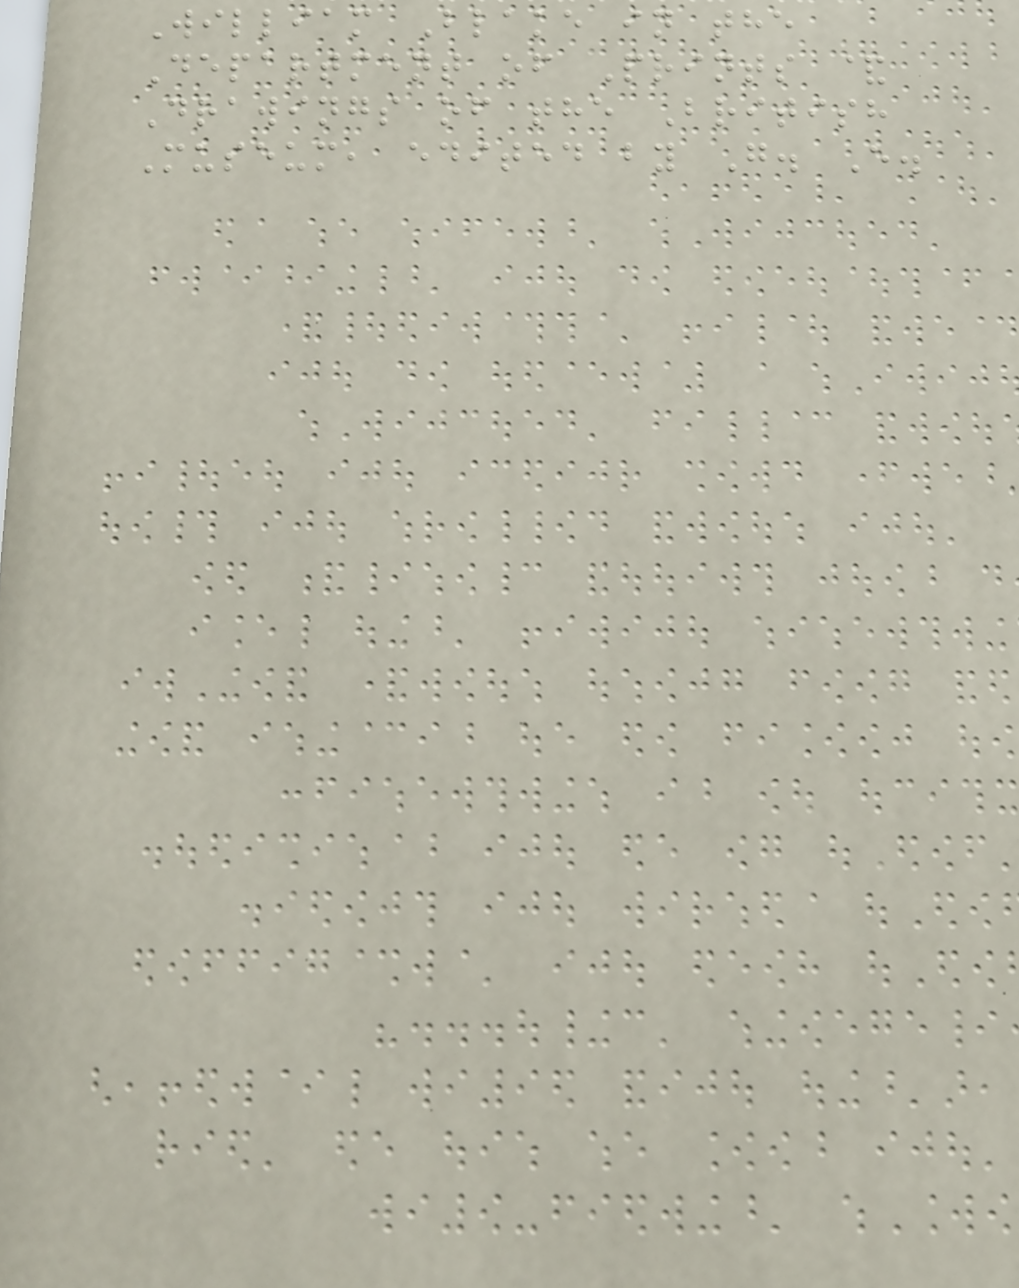William Blake in the
Department of Prints &
Drawings of the British
Museum, edited by G. E.
